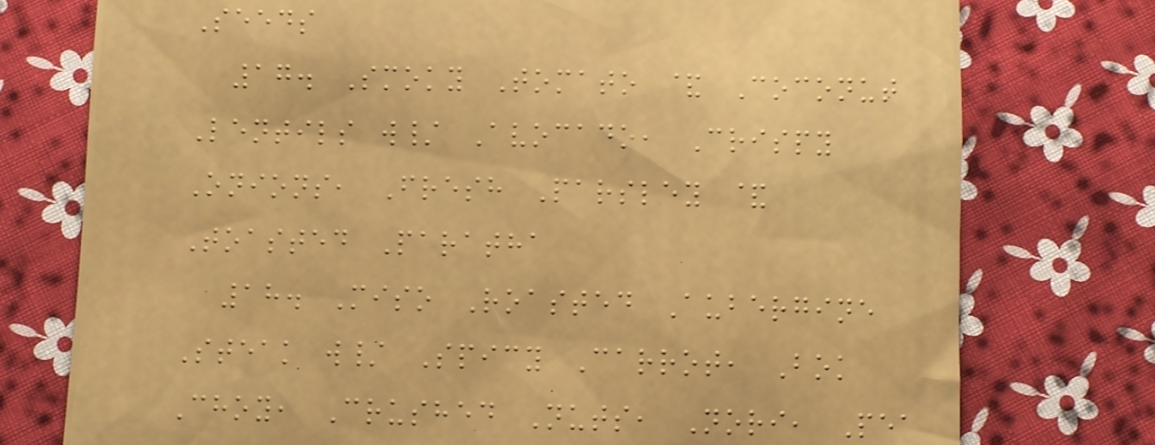Seeds
17. Smoky Tomato & Coconut
Lentils w/ Avocado, Crispy
Onions, Fresh Parsley &
Toasted Paratha
18. Miso Roasted Aubergine
Steak w/ Spicy Carrot, Bok
Choy, Crushed Nuts, Nori, Pea
